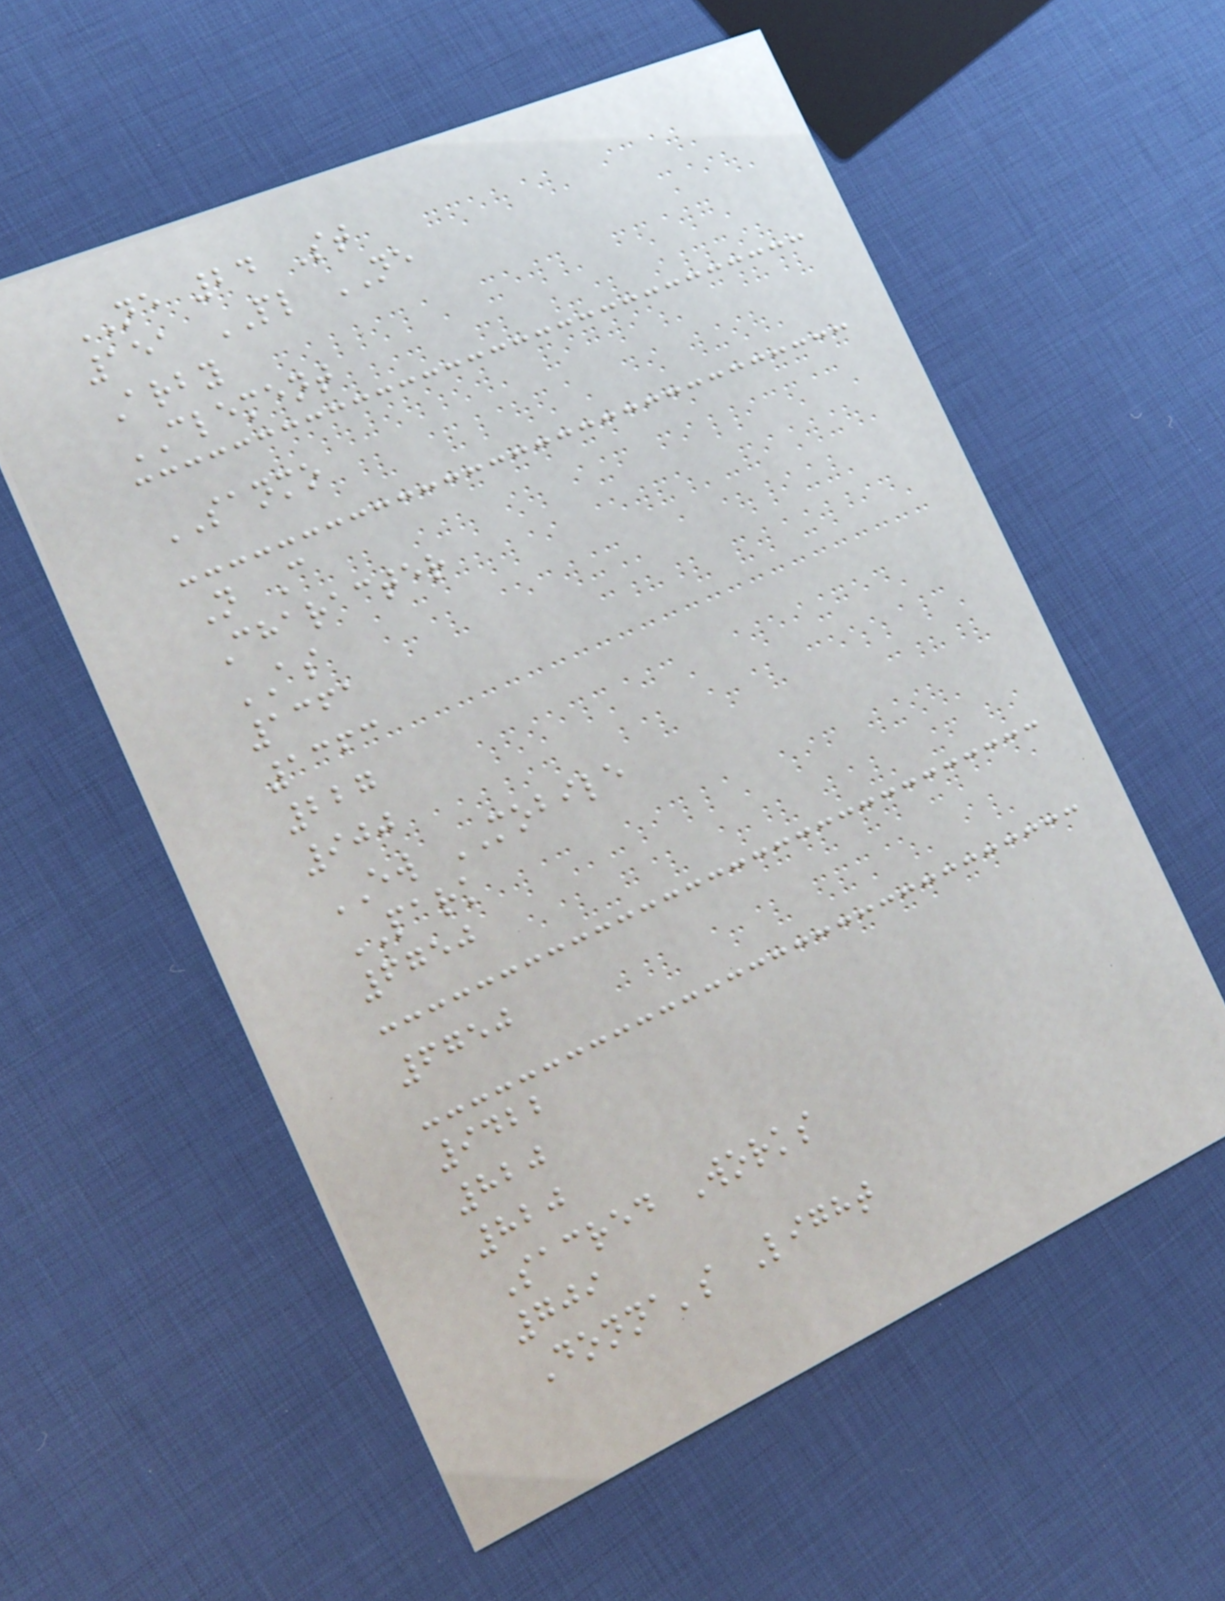NE 24 St
151 PL NE
Arby
CLEMENT
SANMO
N C
Character
AS
1361
1363
227
900
EW MOBILE
PARK
6750
6750
9422
820
820
Sacred Works
709
Donna's Light
